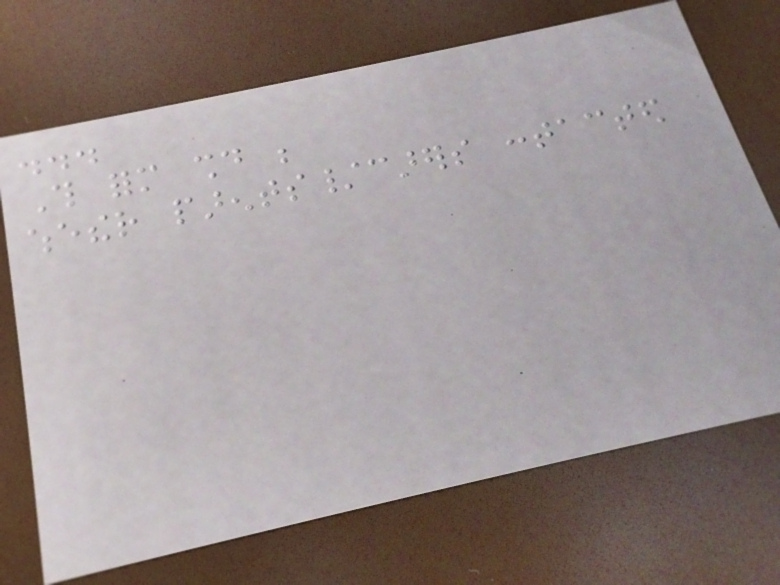...
This form should be
whether parents/carers contacted
